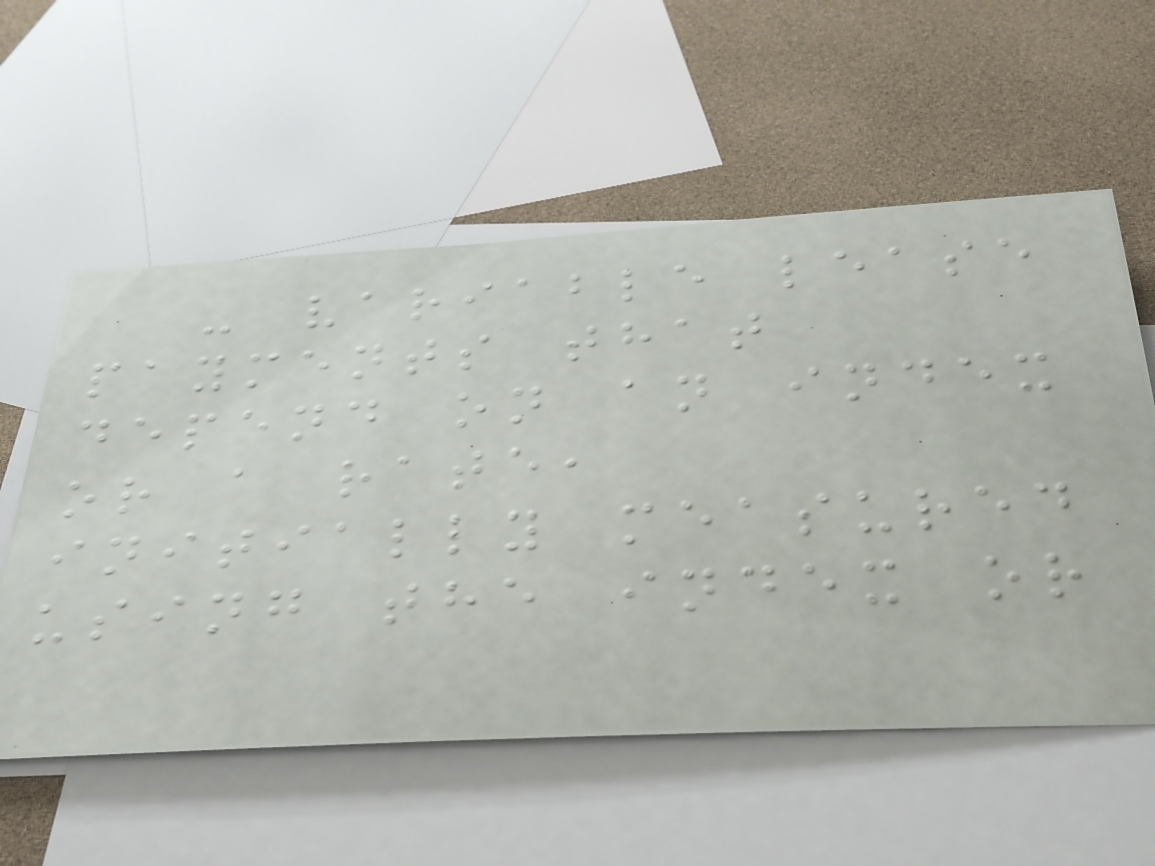- variable lease
payments that
depend on an index
or a rate,
initially measured
using the index or
